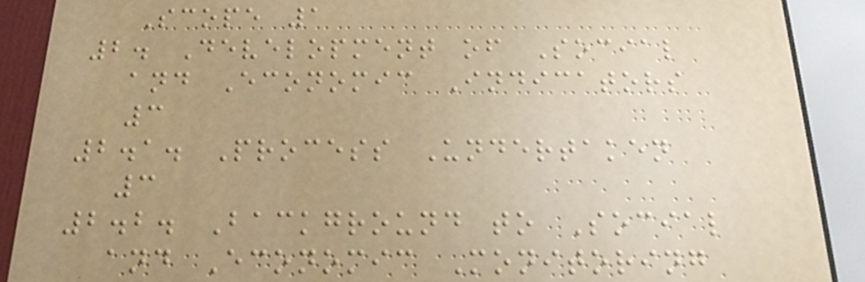Scope 1
2. Development of Social
and Economic Indicators
3
2.1. Process Undertaken
3
2.2. Background to Social
and Economic Monitoring
